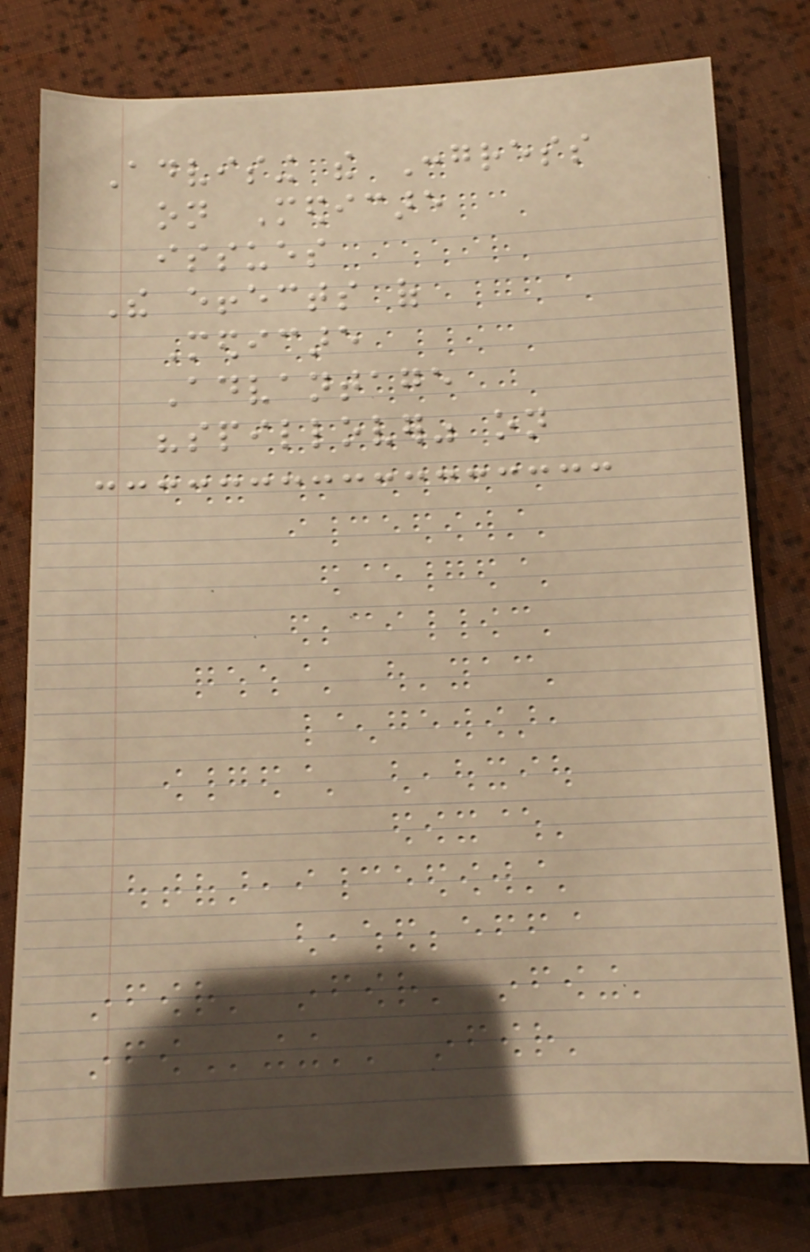Advising the Congress
on Medicare
issues
The effects of
Medicare
Advantage
"spillover" on
